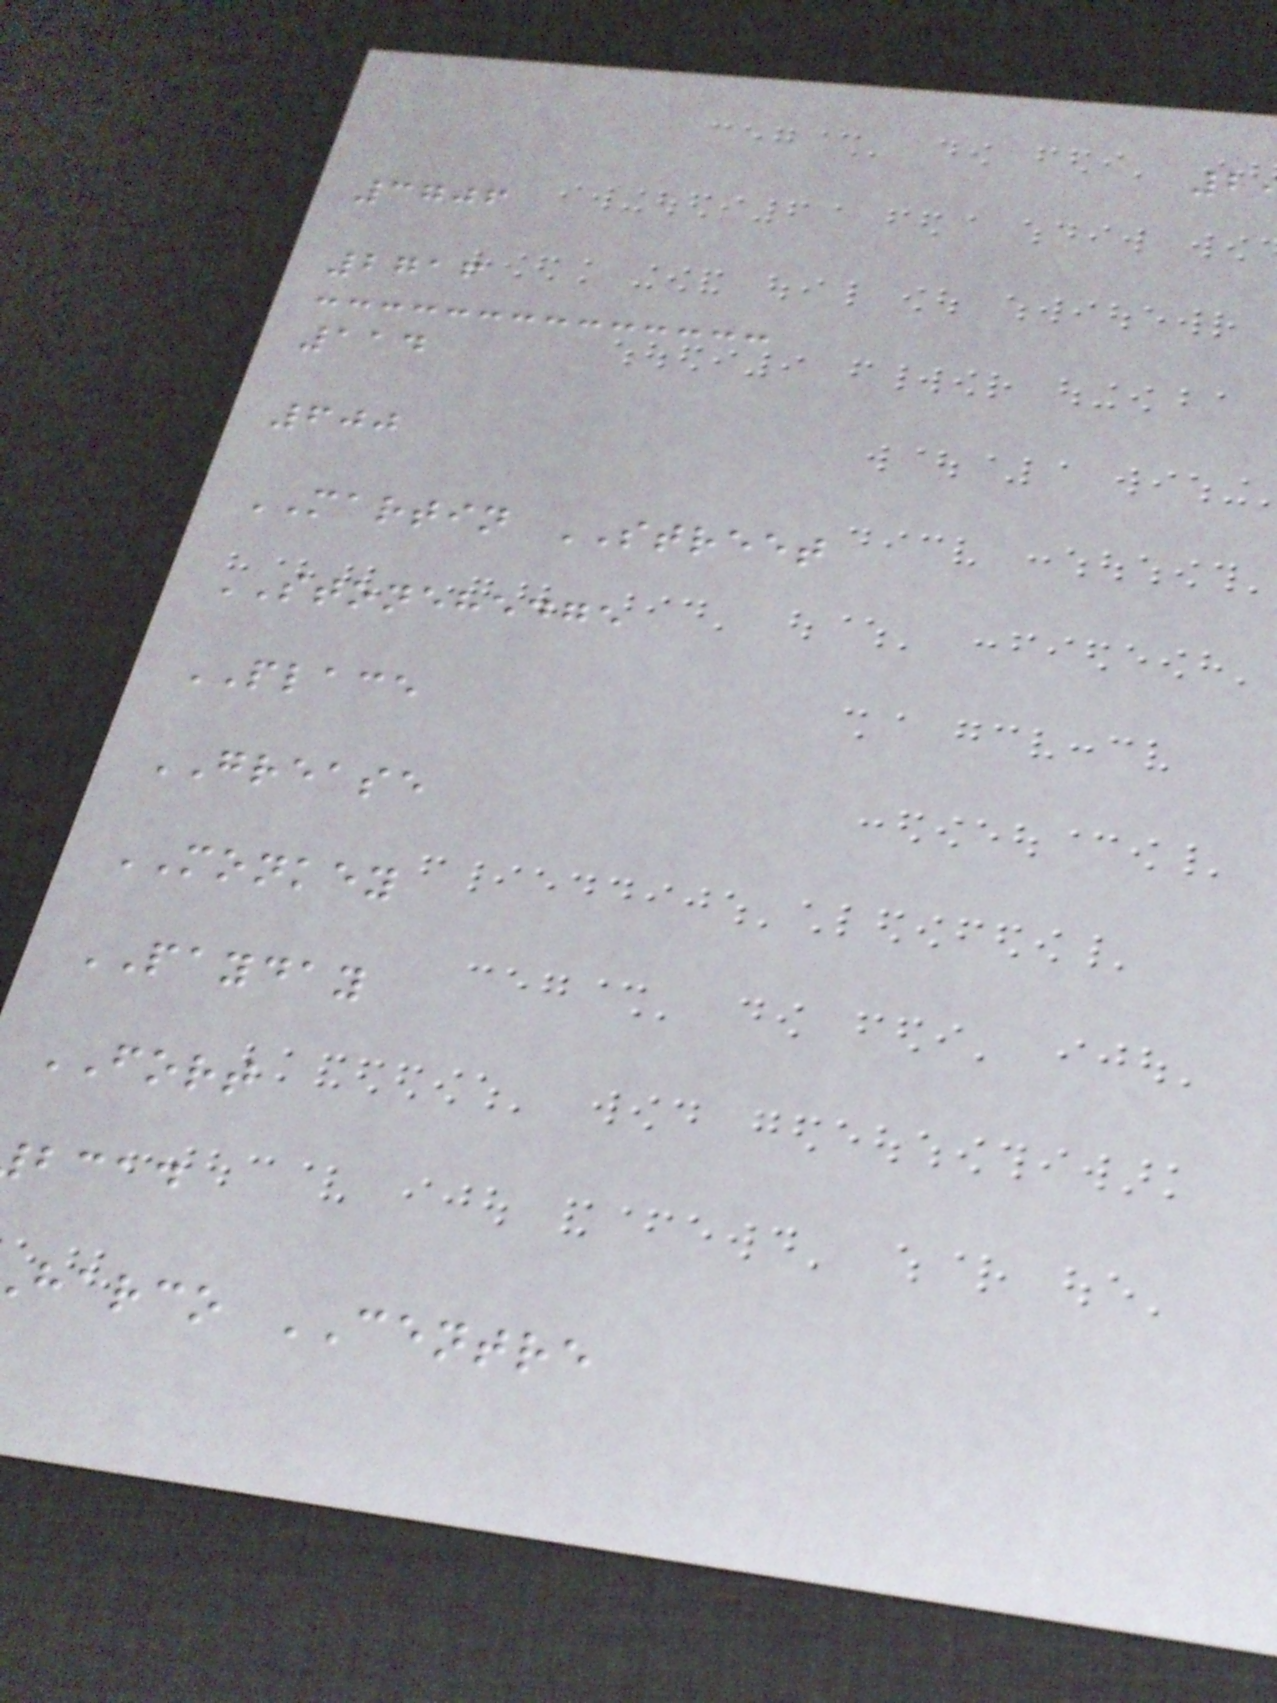3706
2716
114
600
MARTIN STREET
STONEHEDGE
PLACE
GREASE
MONKEY
PAYDAY
FORT
bcad
harco CENTRE
